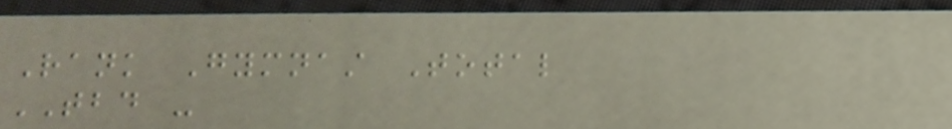Rank Gymnast Total
TBD -
